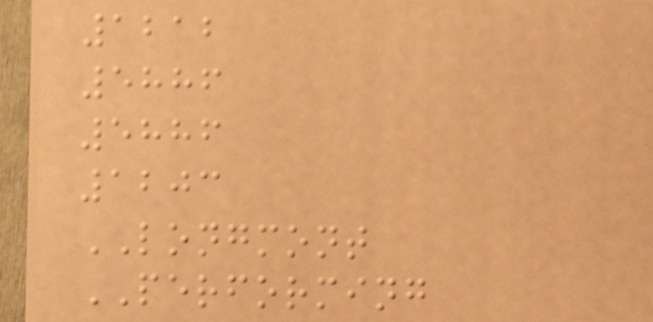1212
5886
5886
1203
LONGMONT
PERFORMING
